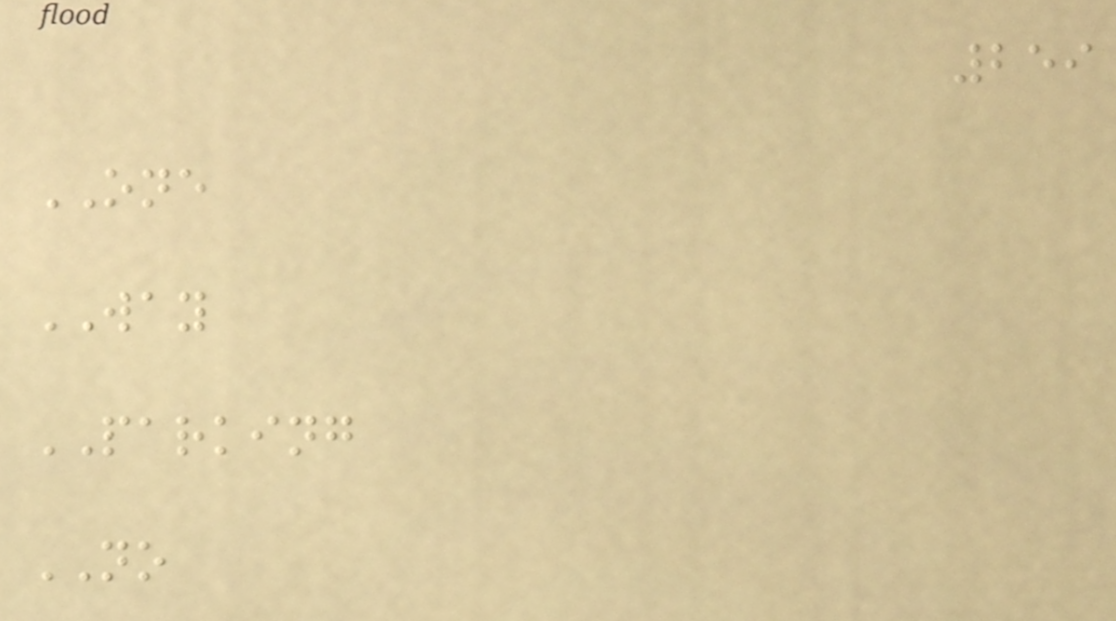259
ONE
WAY
PARKING
NO
